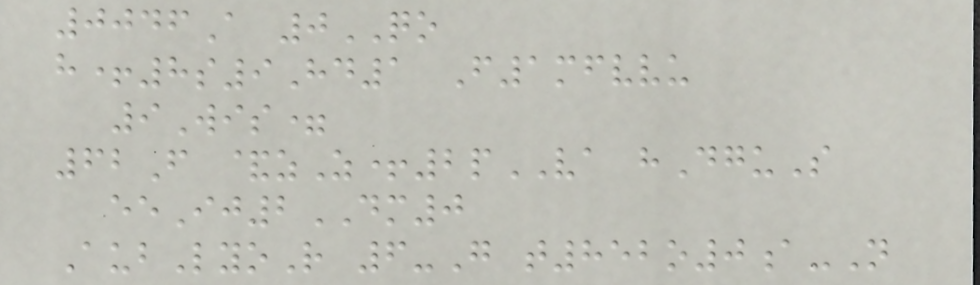0046A 0QO
h+8s9Hd1 F1mfvvu
9Wis=
62F &zZ+2pVA hDguS
eeIj2DM0
AubLyoR 6-G t852o0a-N
